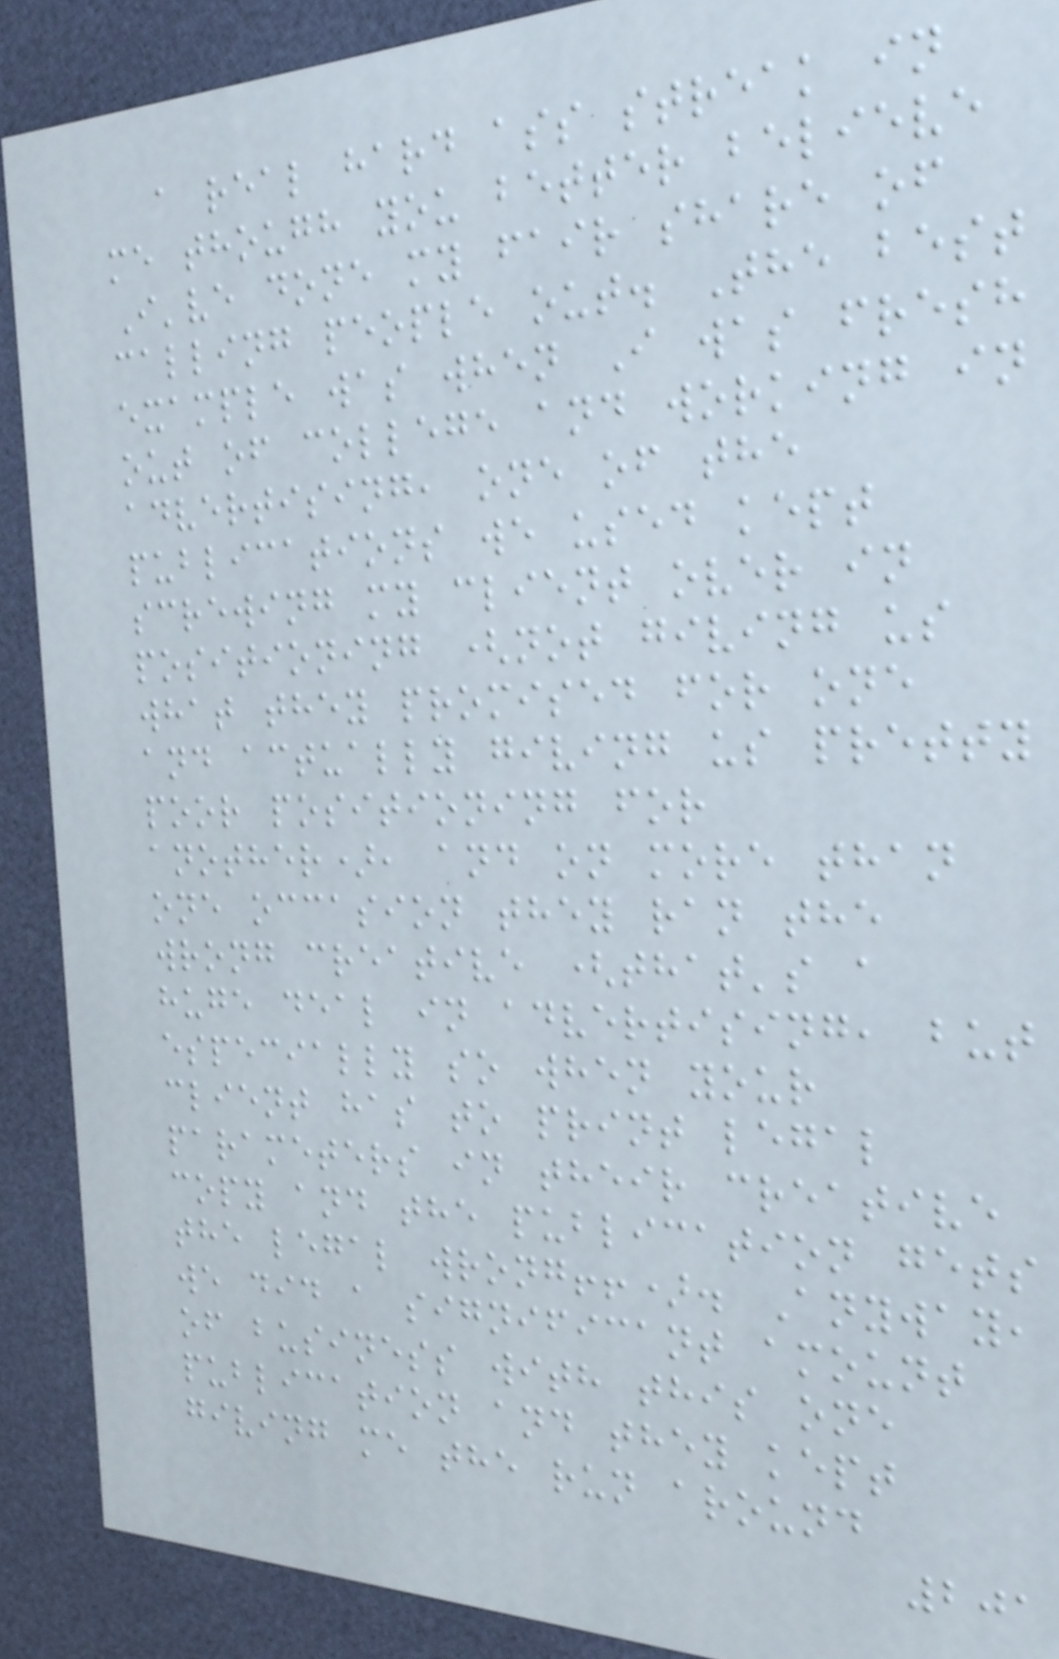a real hard ass streak in
me though you better believe
I've done my fair share of
calling people out. The best
example was when I was fresh
out of college and working in
advertising, one of the
publications we used kept
screwing my client over in
positioning (not giving us
what they promised for one
and actually giving us pretty
poor positioning for
another), and on more than
one occasion they ran the
wrong creative (that's a
huge deal in advertising, but
especially so when your
client has to print legal
parameters in their creative
copy and the publication gets
the legal wrong!!). Anyway,
we did a significant amount
of business with this one
publication and they kept
giving me the run around
201
